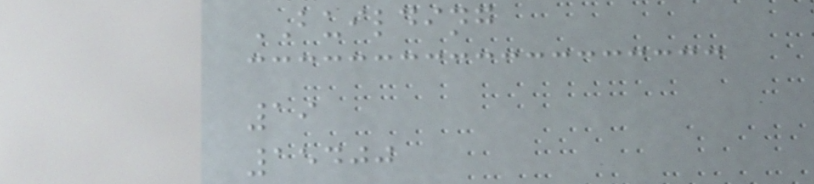BUILDING
19
15400
